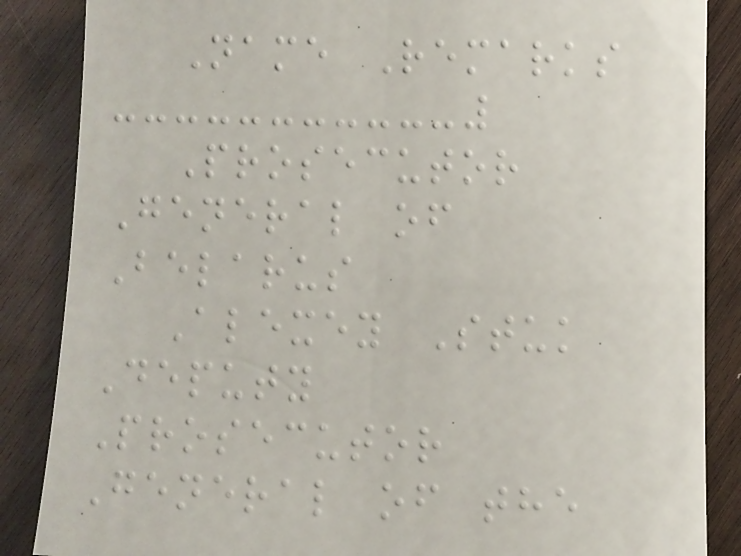Name Remarks
Prosecutor
General of
Belarus
Alexey Stuk
Deputy
Prosecutor
General of the
